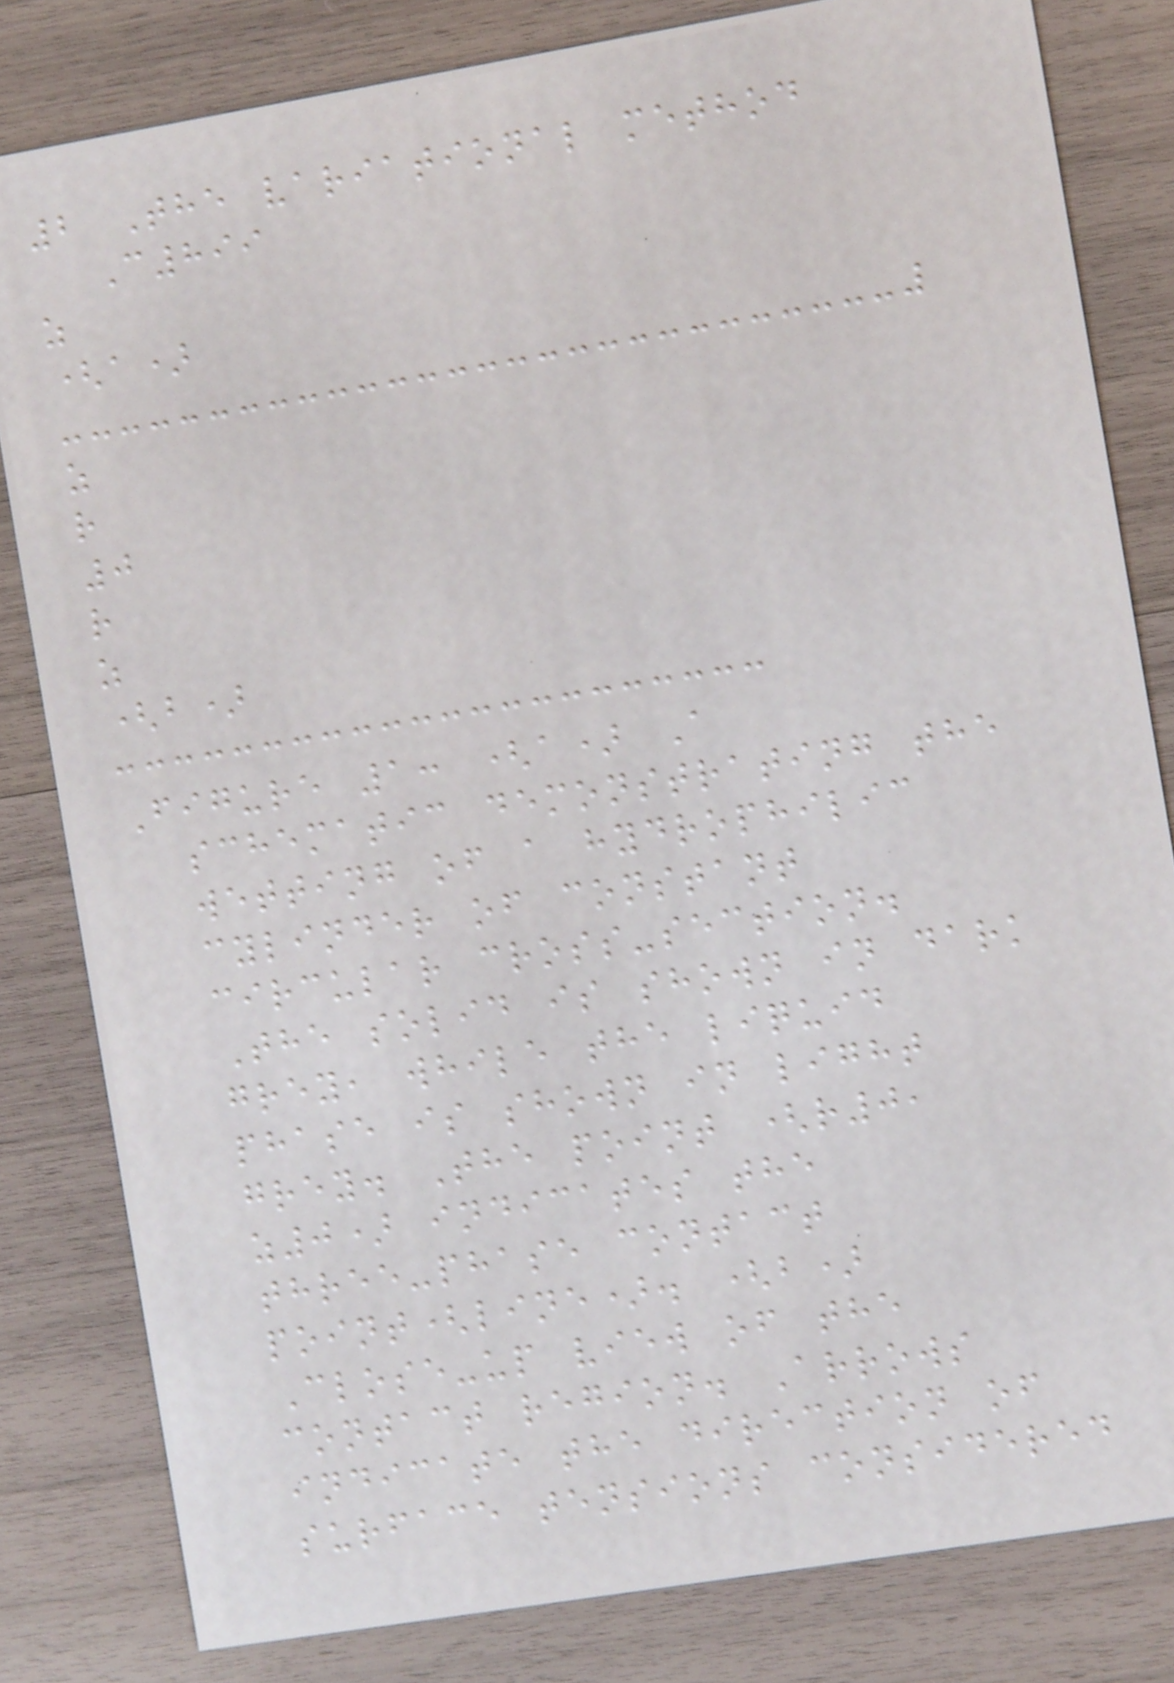2 The variational method
C899
z
(a)
z
r
0
r
z
(b)
Figure 1: (a) A
schematic demonstrating the
wetting of a hydrophilic
cylinder of constant
circular cross-section.
The solid is shown in dark
grey, while the liquid
phase is shown in light
grey. The point (r0,
z0) indicates the
three-phase contact
point(line). (b)
Close-up view of the
contact region. Arrows
indicate the direction of
surface tensions considered
